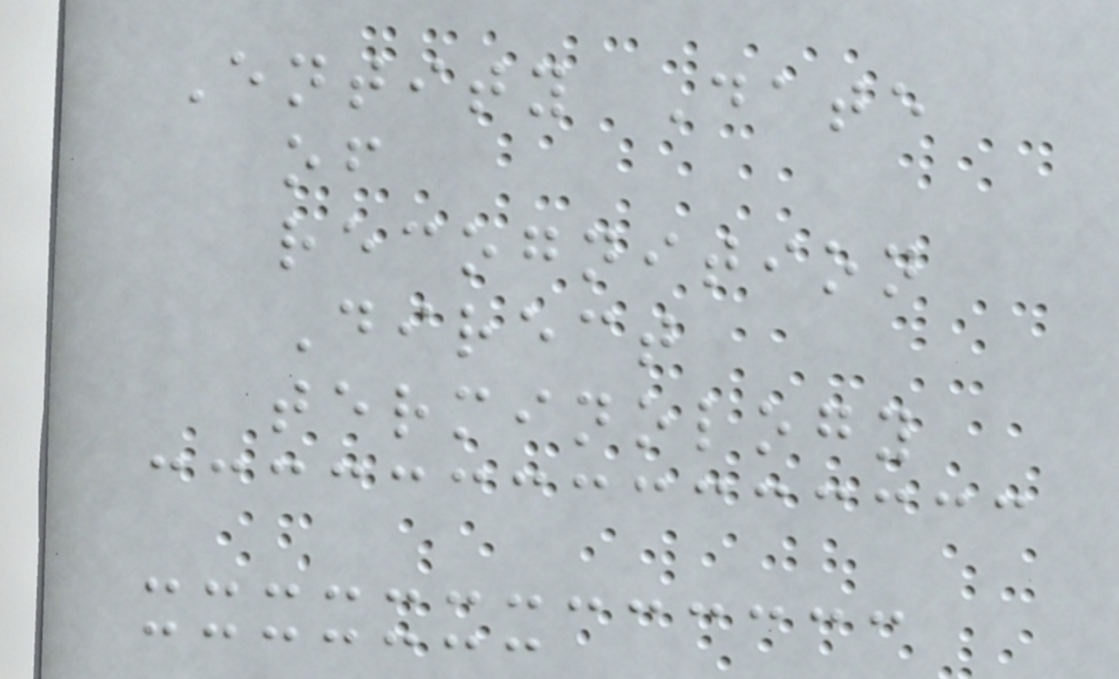Entity Date
of
recognition
Direct
terminology
